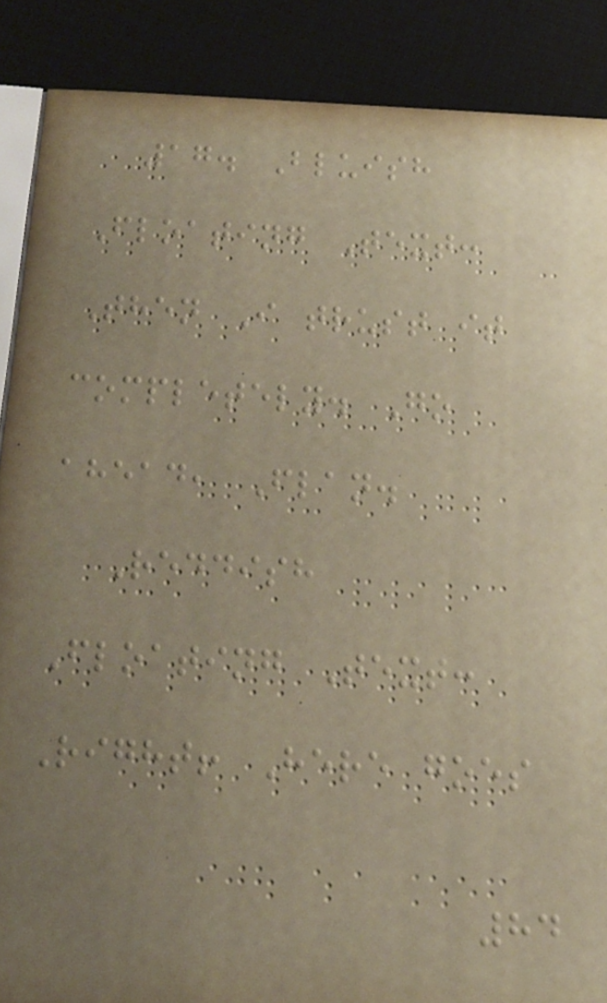17. Bluish
Floating Text:
Then I trust it
completely. Go
ahead, Flan.
Reddish
Floating Text:
Right! Here goes
84
